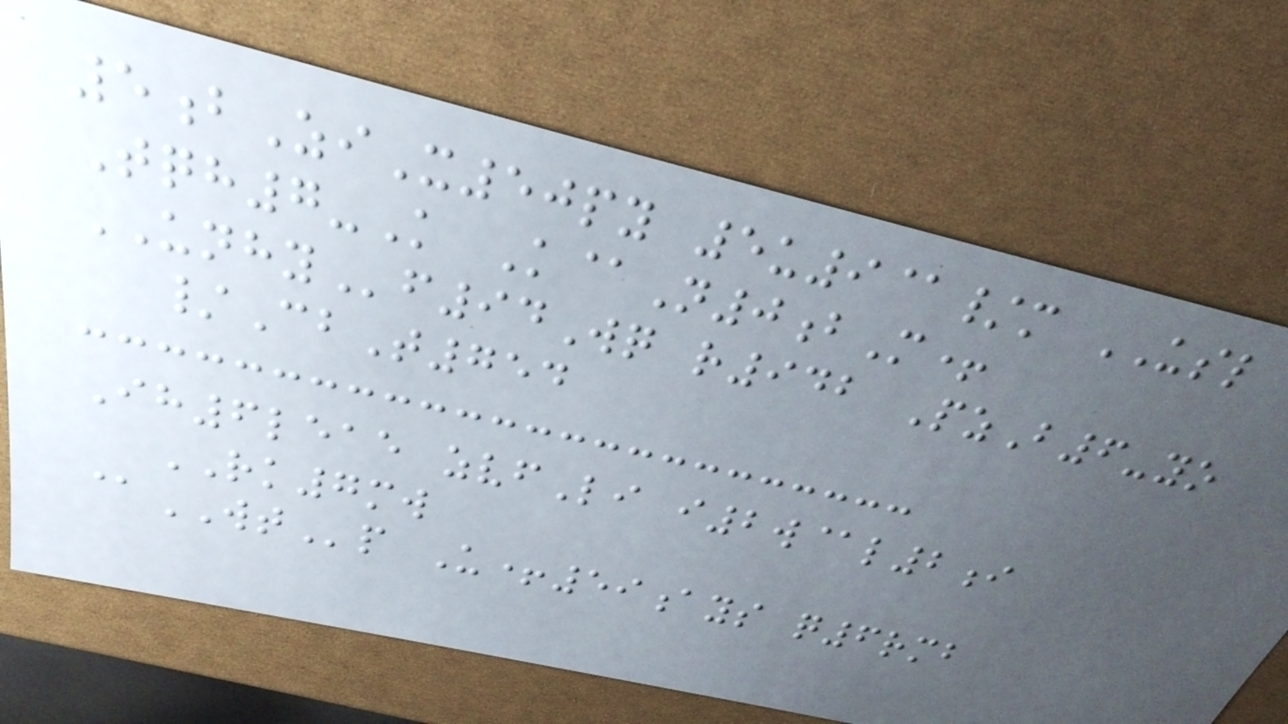5bZiX50py 5u9@/m USL
Tqh7-K K@N0bM+
UNHYf94Wq r942 PzB6-yo
/CbT754
Ih6leae zvfLi i2w@l2i
RK7mw
@WTp U+59ays q6rmb
